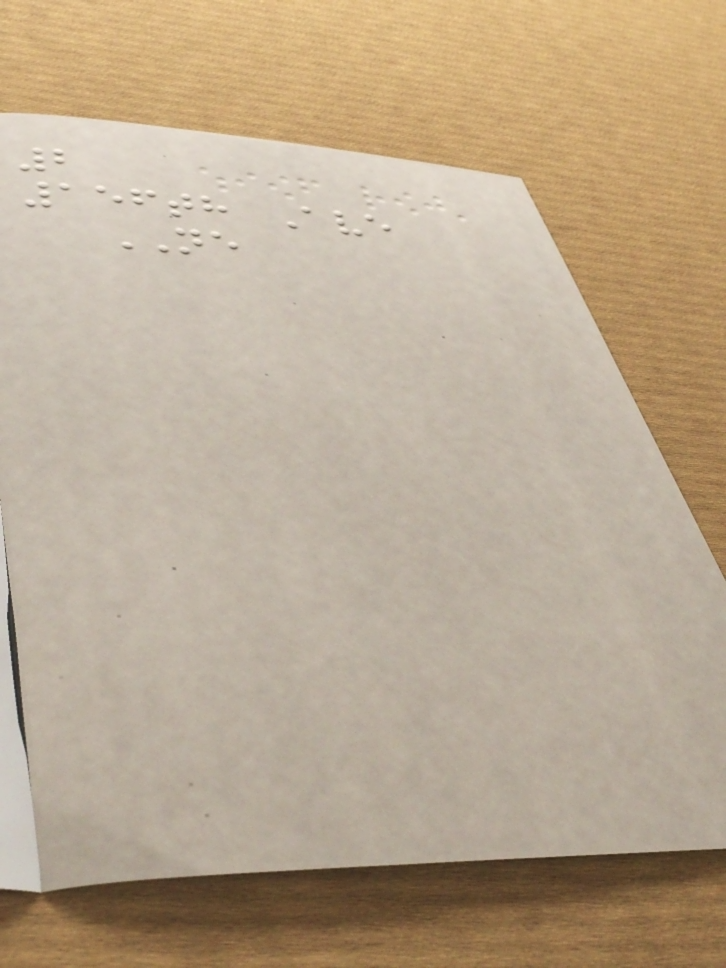2
156th Ave
NE
